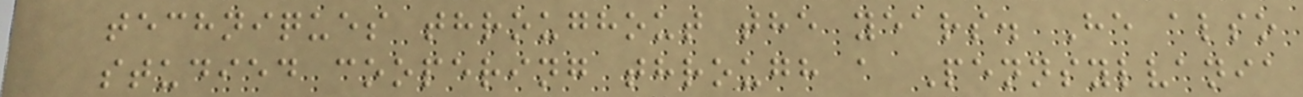techniques throughout the years. He also
studied coopering through a Pennsylvania
